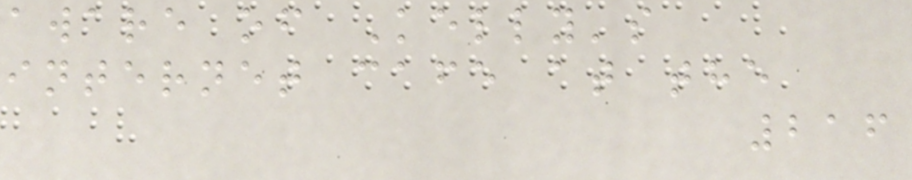aware of Kelly's
internet cafe at the
216
